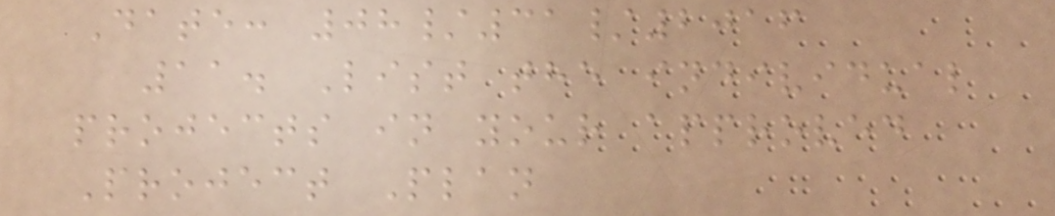Date: 08/31/2016
11. List the individual
projects in your approved
Project Plan
